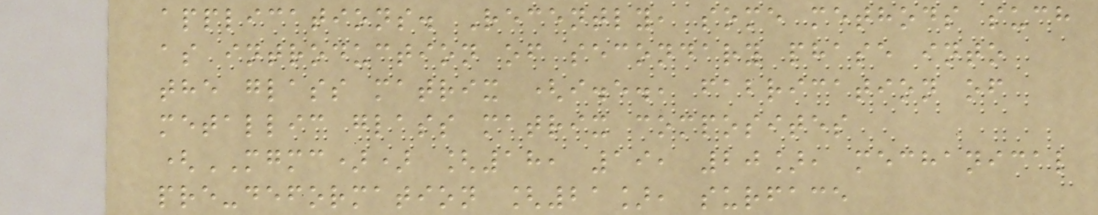applications. Recently, some methods such
as introduction of secondary phase into
the glass matrix (i.e., fabrication of
metallic glass matrix composites
(MGMC)) [18, 19, 20], mechanical
pre-deformation [21], surface
